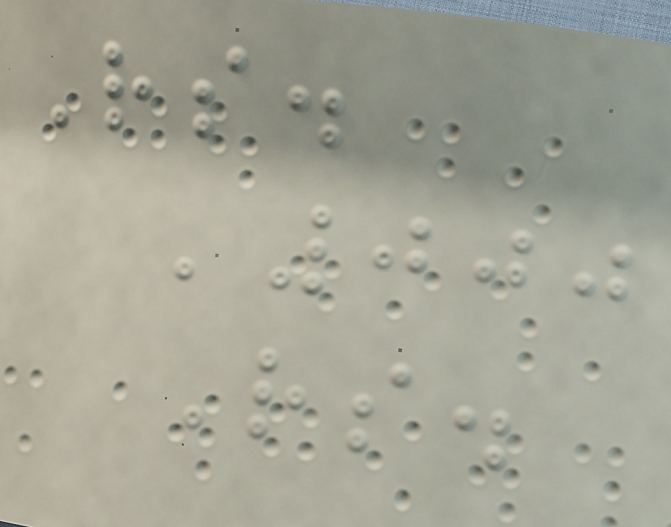Rs.
'000
Rs.
